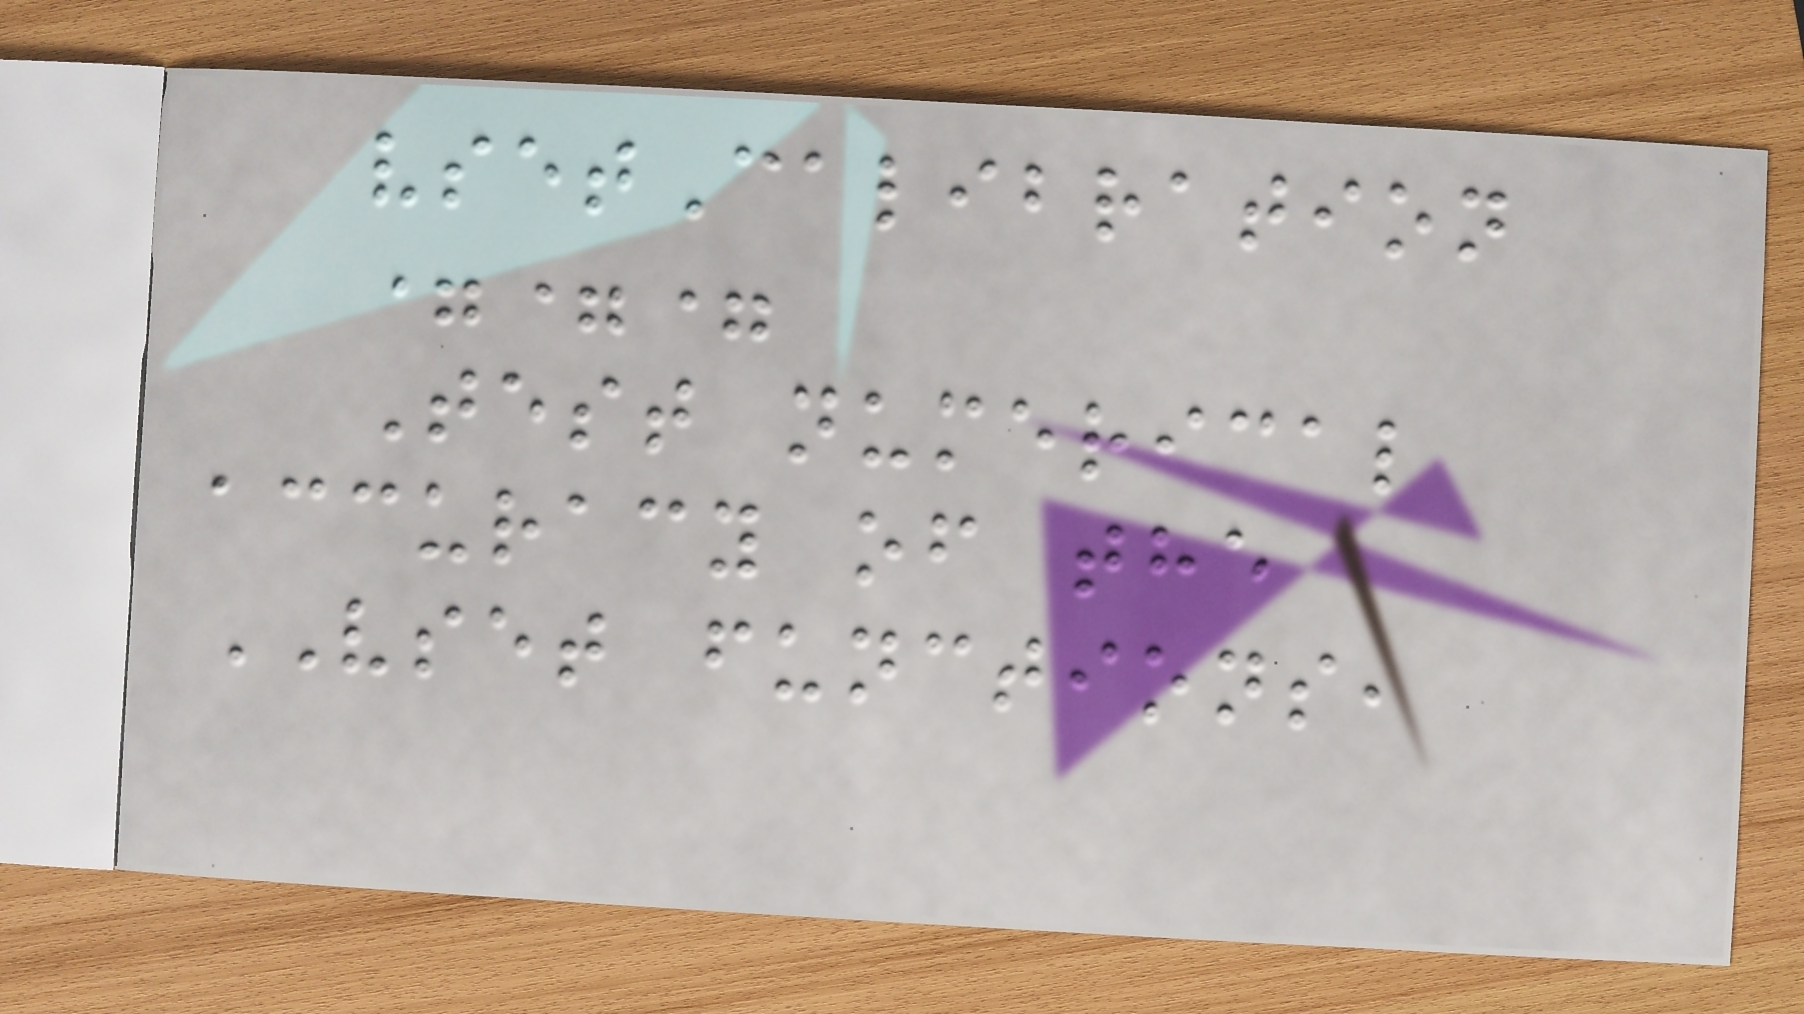vsetCalibration
===
Test numerical
accuracy of the
VSET functions,
